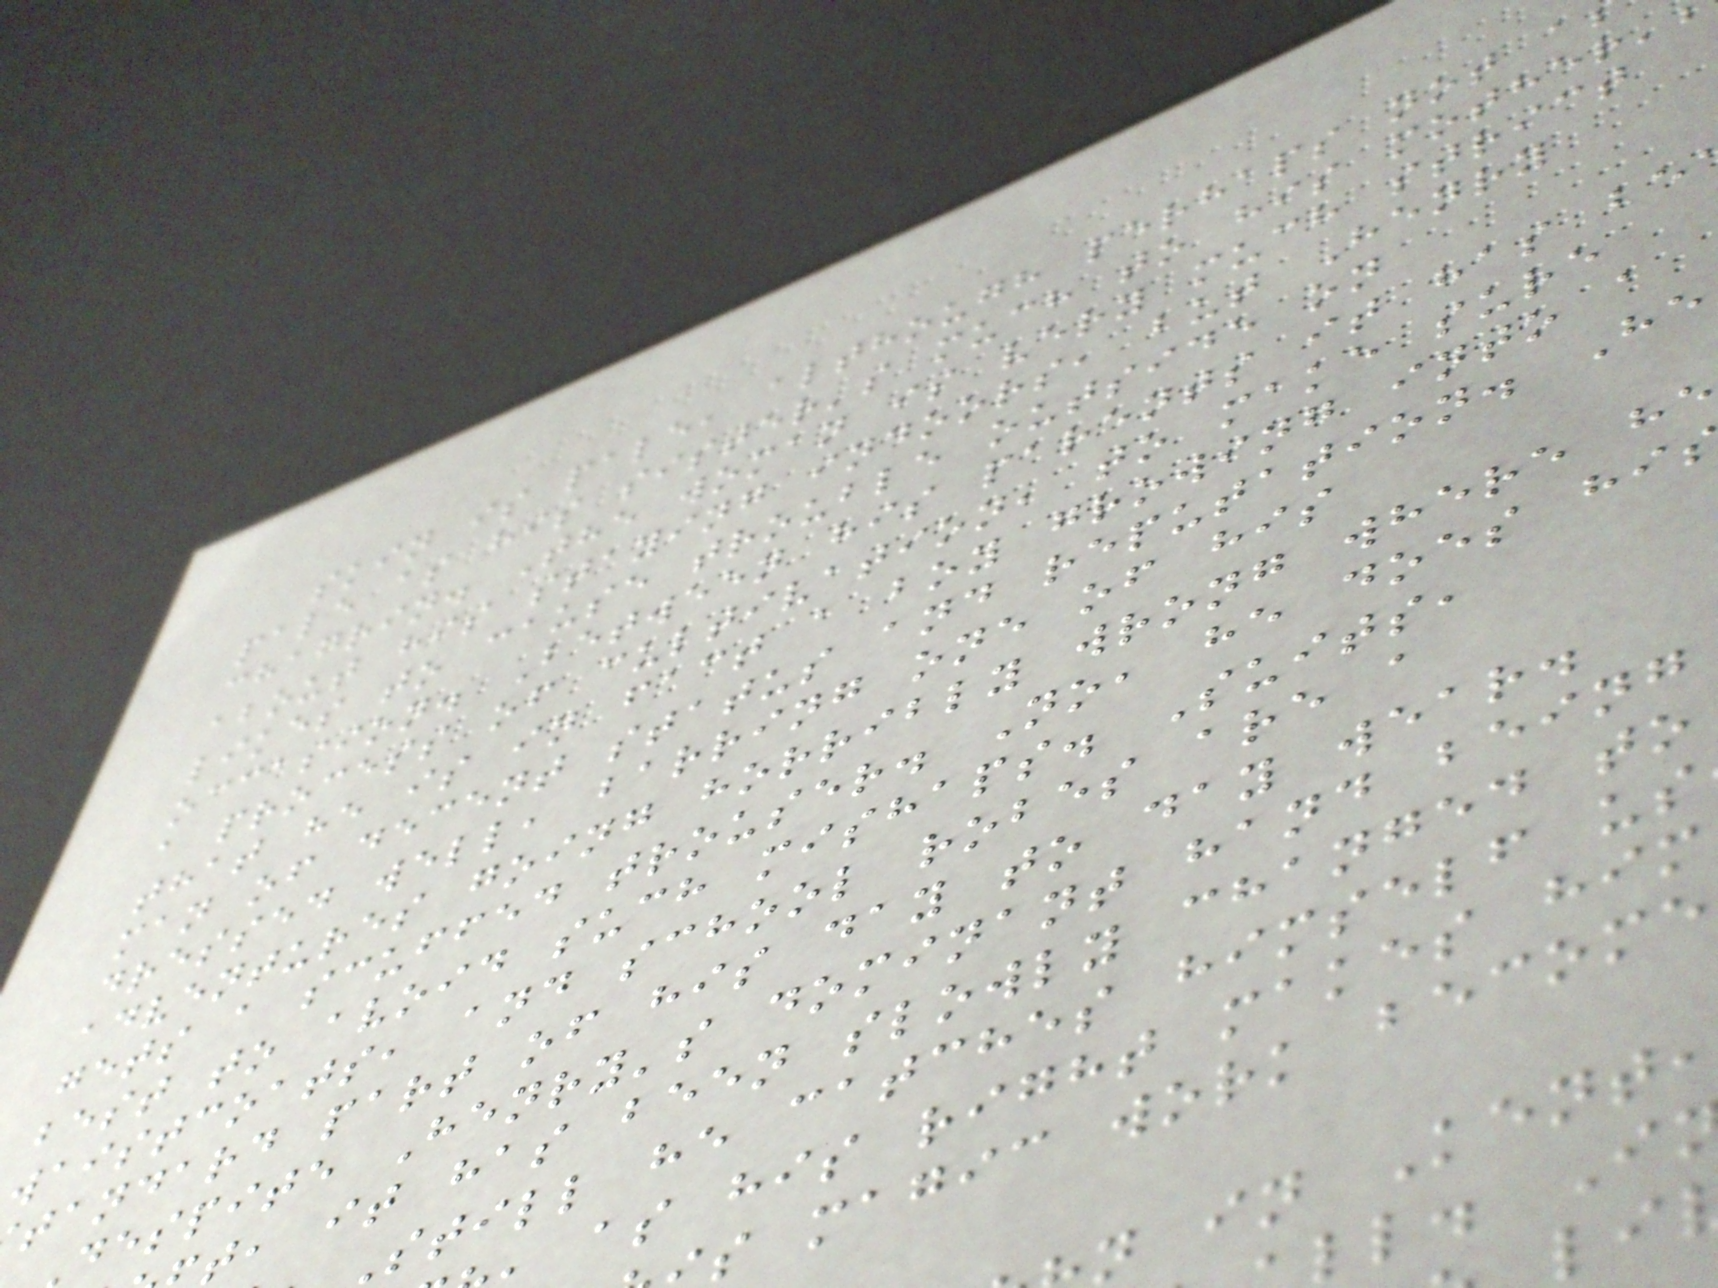skin is pale, although perhaps not a
pale as his sister's much to his mother'
chagrin. The woman is very much strict
about his staying indoors, but Henry
likes to cause trouble outside on
occasion. Between his parents it has be
a process of cultivation, to make sure
that he is in fact a boy growing into a
man of decent status and reputation. He
dressed well, barring one of his
adventures going horribly wrong where he
gets a scuffed trouser. No, he does hi
best to avoid such mishaps. Suits,
waistcoats, and school robes are a
tandard part of his day to day wear.
despite Henry's dominant hand being
t, it has been slowly changed to
still he catches himself us
as his right makes him
s magic work become
n in Kent,
